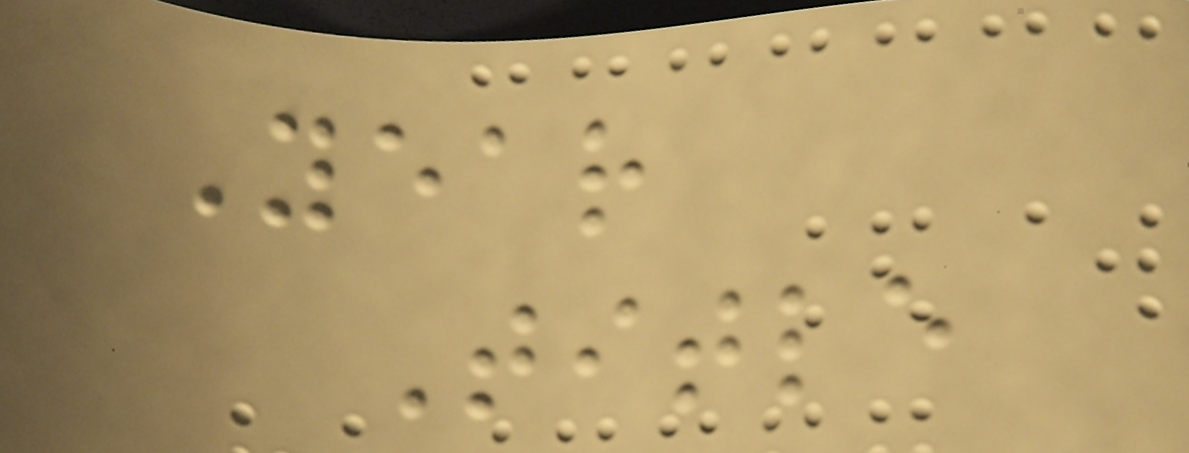Year
Title
